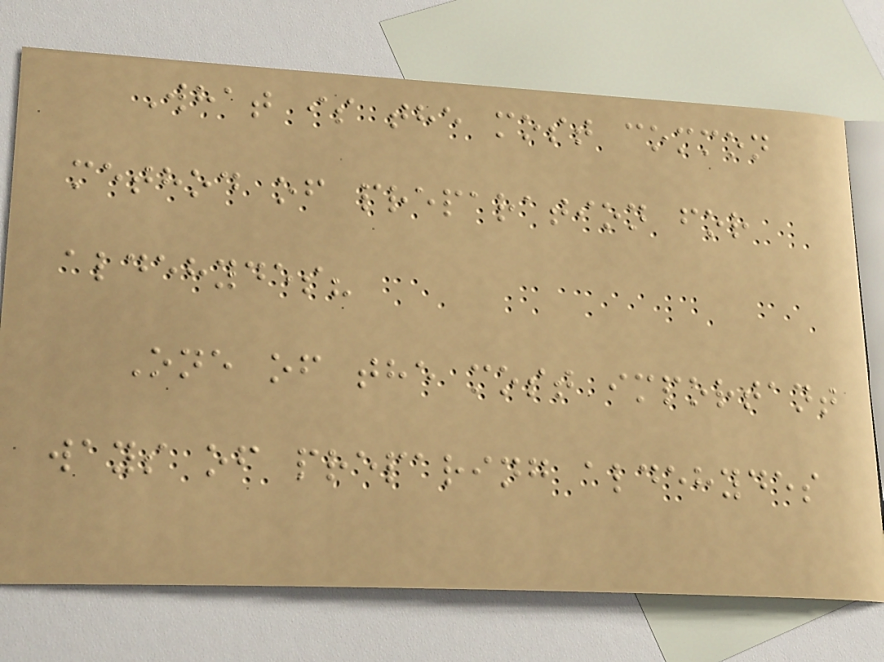What is the most common
method of preparation for
aldehydes?
One of the most important
ways of preparing aldehydes
